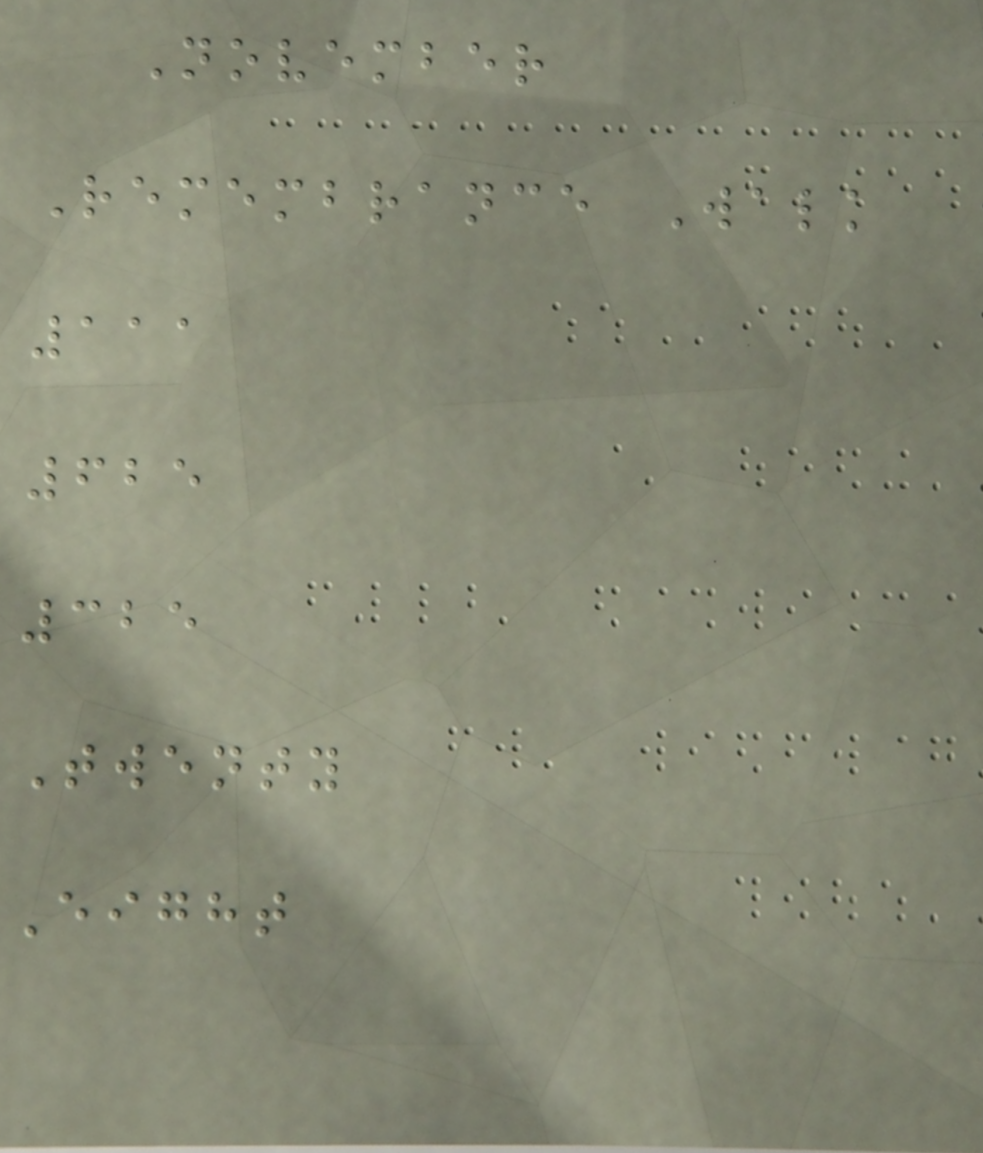November
Remembrance Walk
111
625
325
Twenty
Eight
